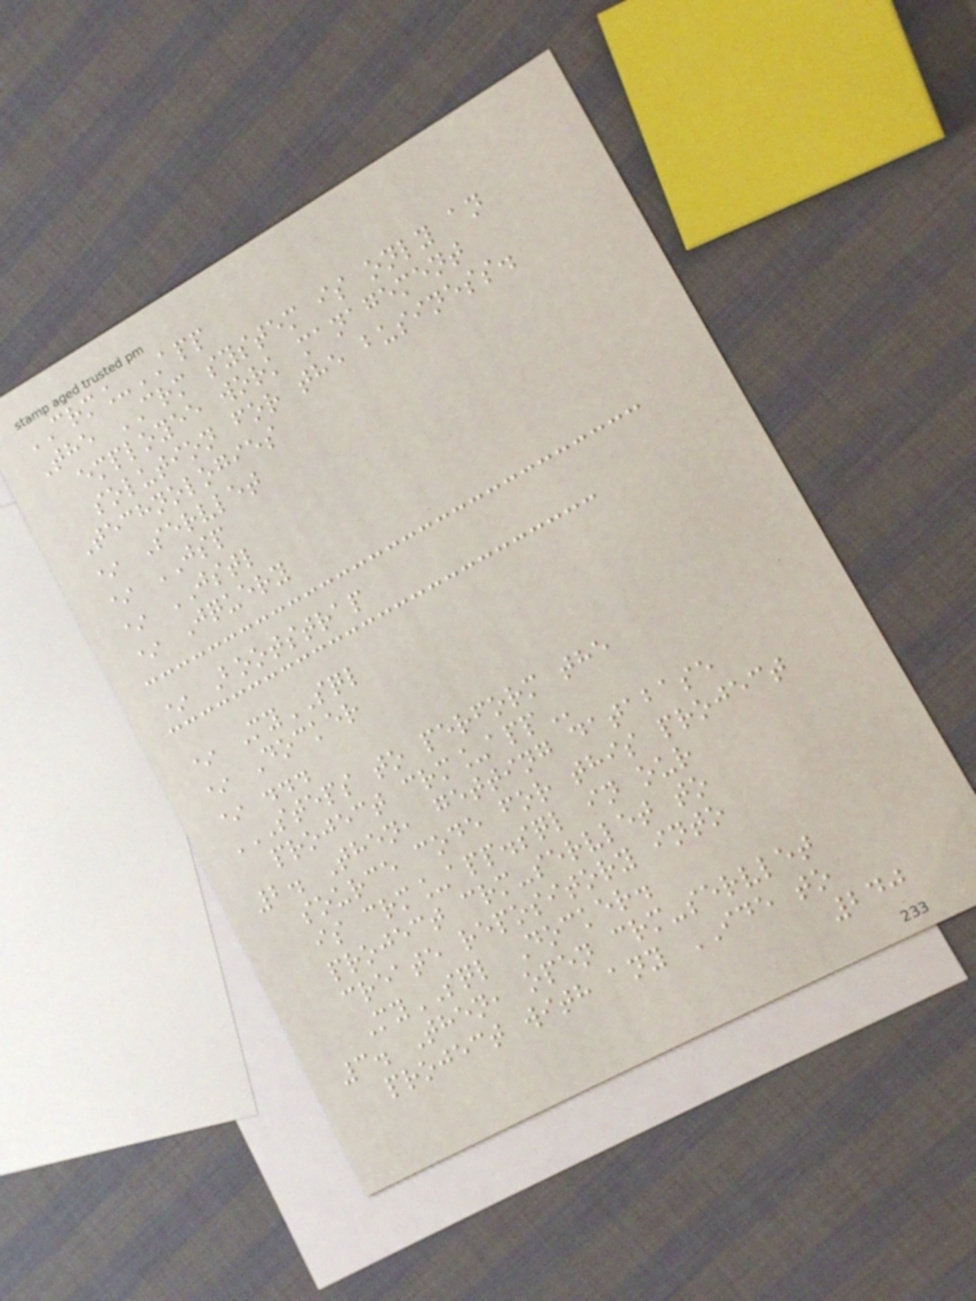CRM_APP
The CRM system is only an
employee work management
solution for the business.
Technologies
* Servlet
* JSP
* JSTL
* Jquery
* Bootstrap
* MySQL
* Docker
* ...
STEPS TO PERFORM THE
PROJECT CRM_APP
2. Then, getting database
source code for this project
is crm_app.sql in our
project crm-servlet to
create repository into
MySQL Docker.
3. Then, open crm-servlet
project with any IDE to
240
